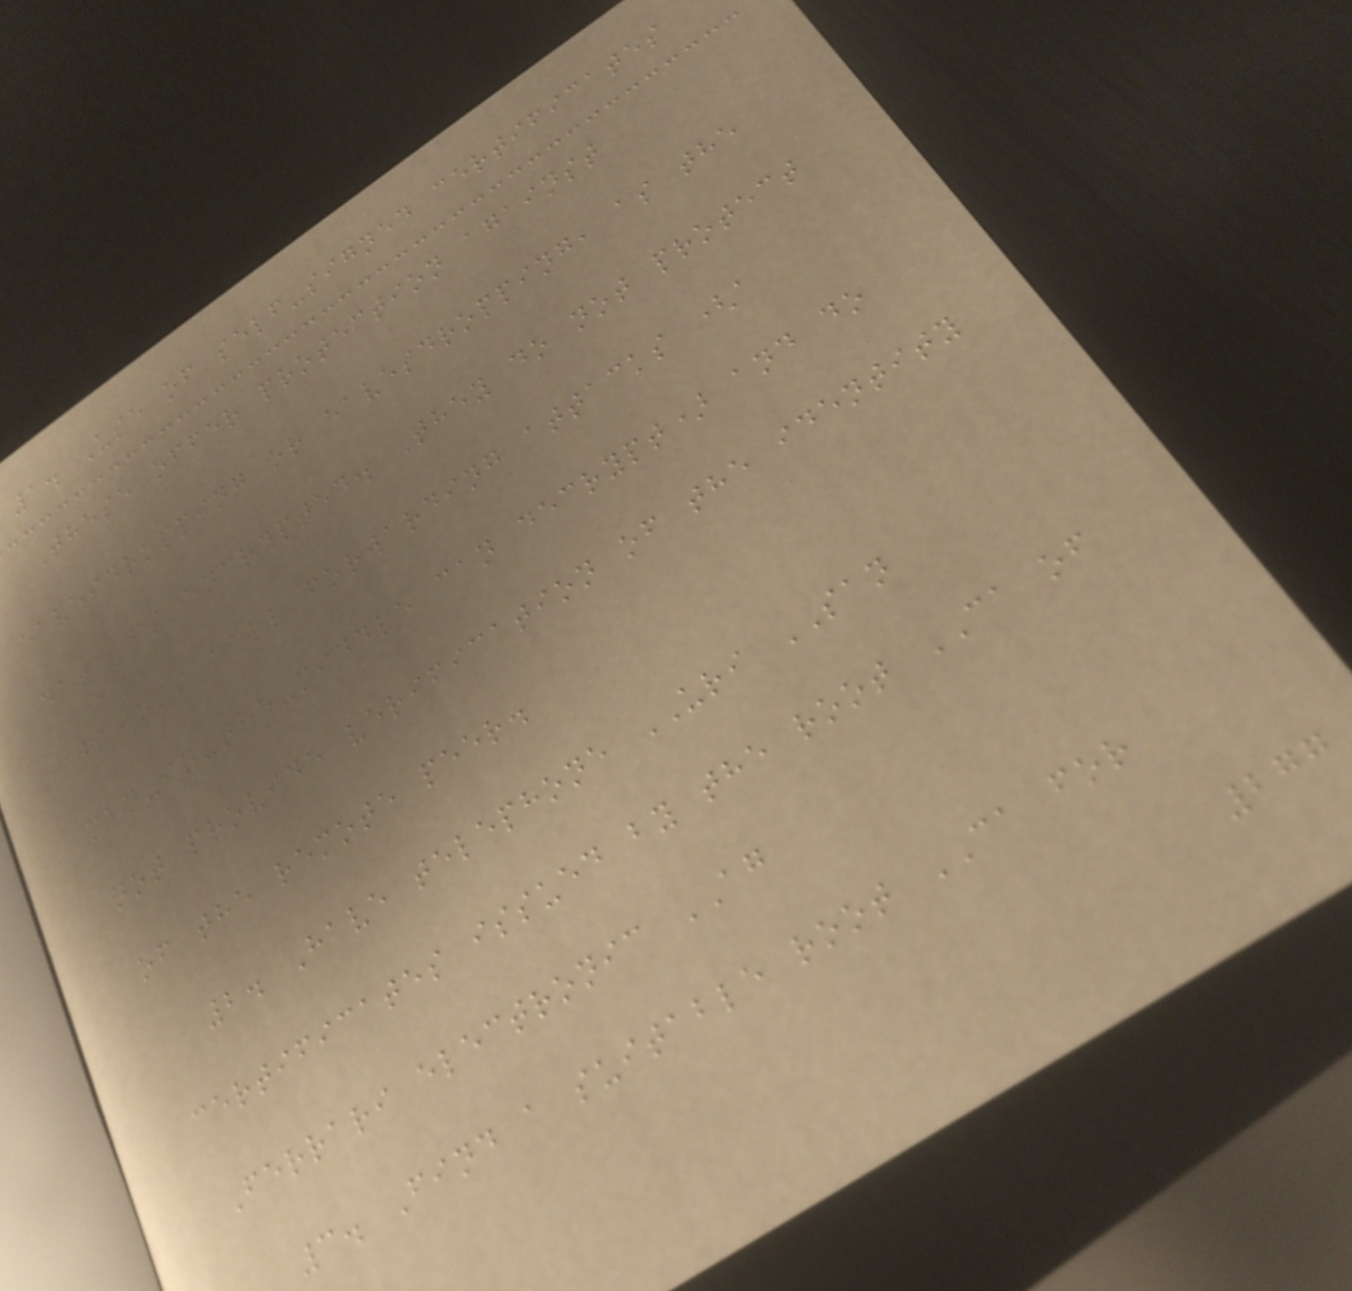1. Use of self-signed certificates
These offer protection against
eavesdropping or eavesdropping, as the
data is encrypted. They do not protect
against call forwarding attacks (a
man-in-the-middle can decrypt) and do
not provide verification of the identity
of the remote peer.
2. Have telephone URI SAN
certificates issued by the root CA of
Ferrari electronic AG
3. Find a suitable root CA for
277
